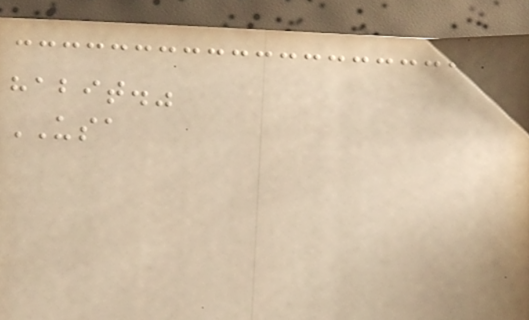habit."
USA
